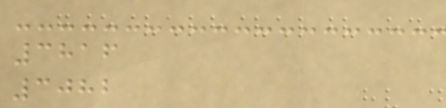3816
3082
